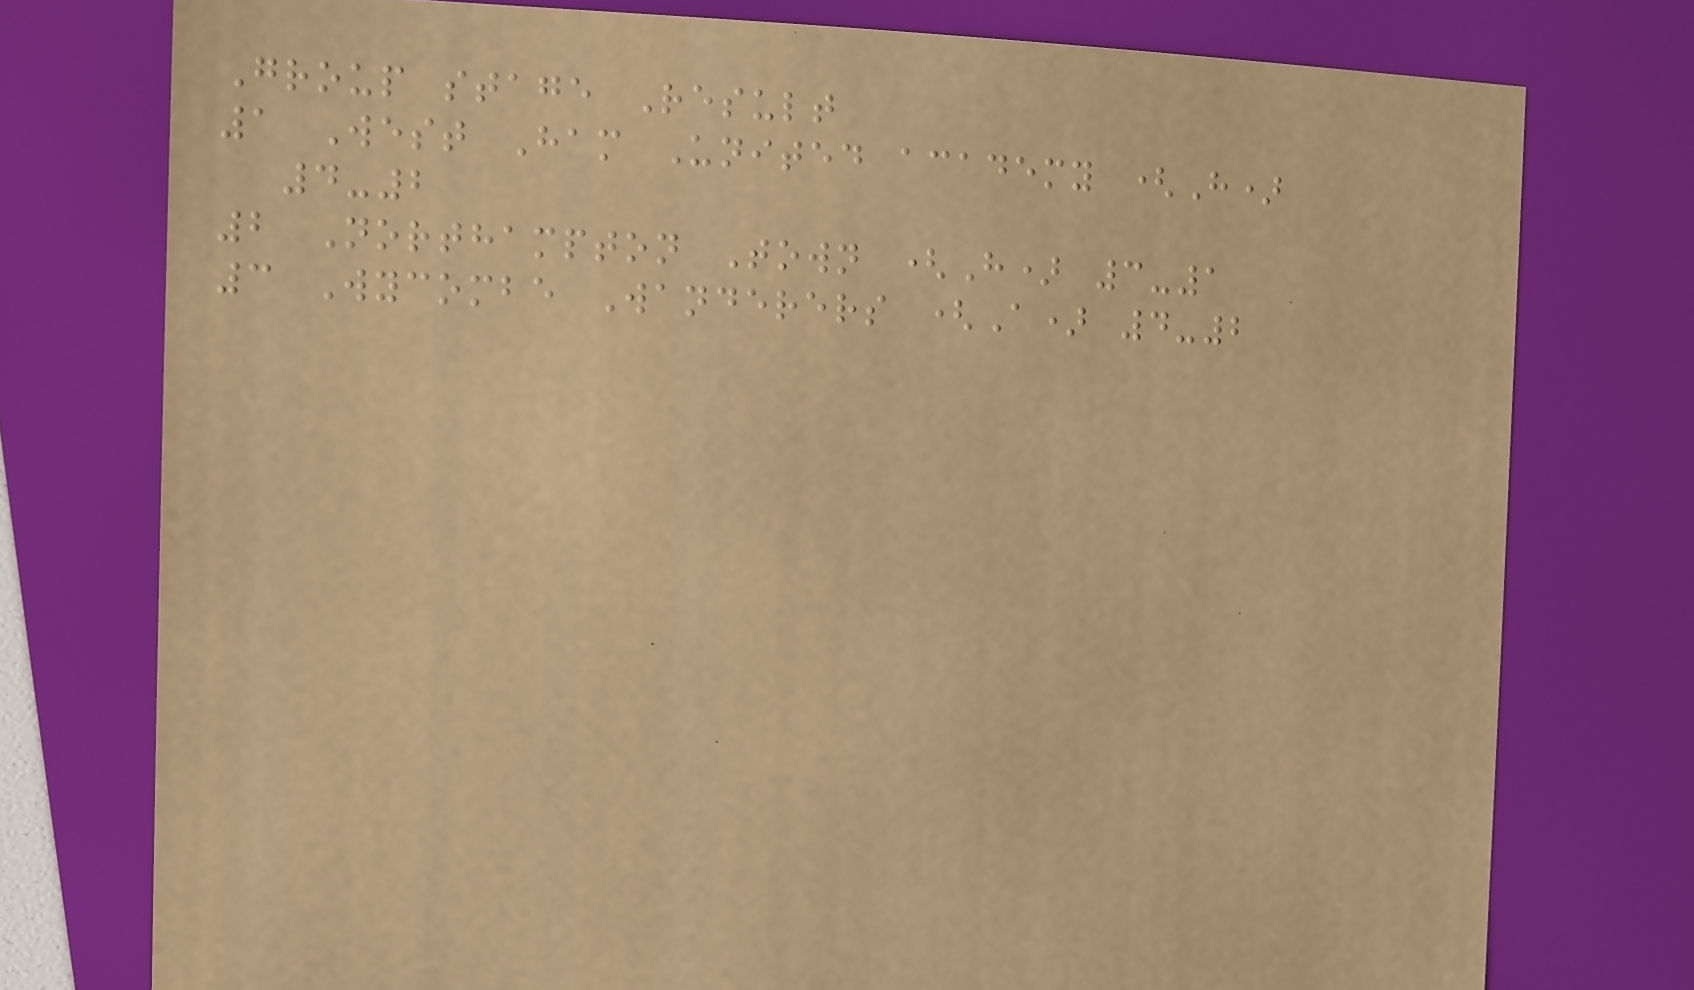Group stage Result
1 West Ham United academy (H)
4-2
2 Northampton Town (H) 3-1
3 Wycombe Wanderers (A) 4-2
